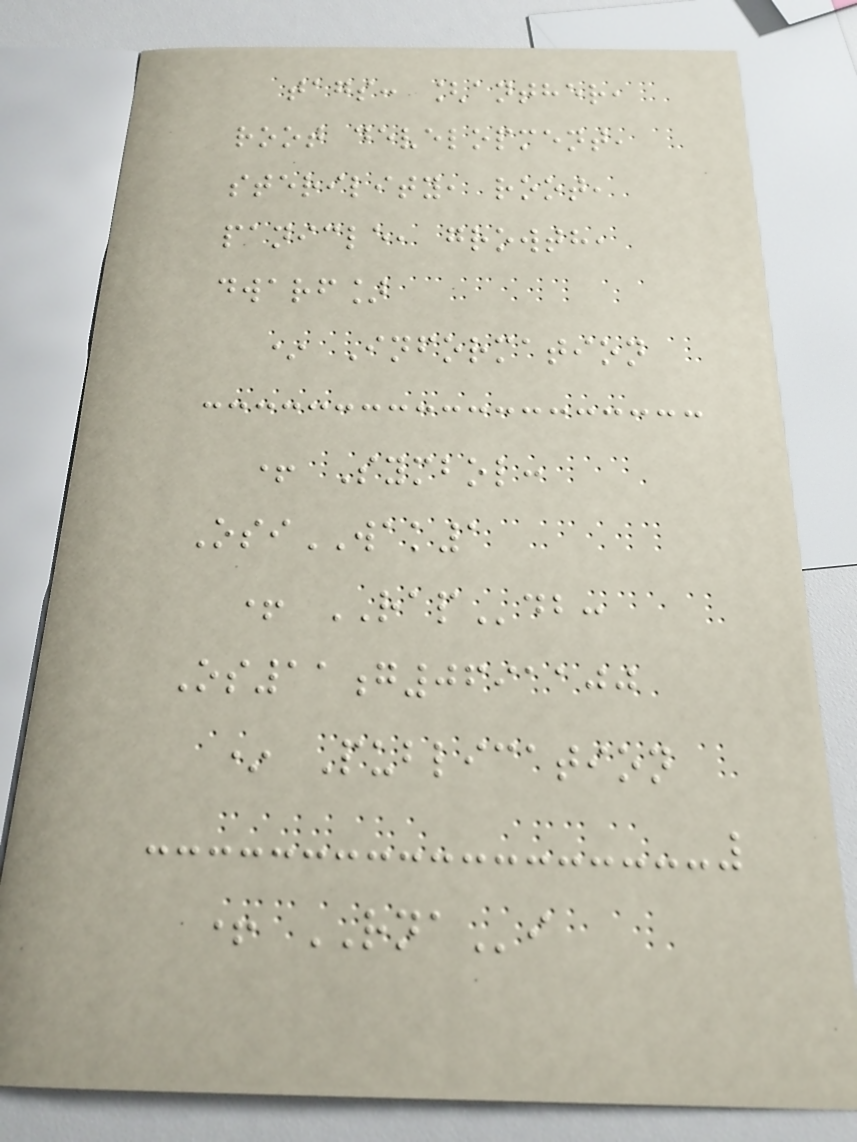tags: [anther,
root development,
sterility, root,
panicle, growth,
dwarf]
* Information
+ Symbol:
OsiWAK1
+ RAPdb:
Os11g0691100
* Publication
+ RNAi
